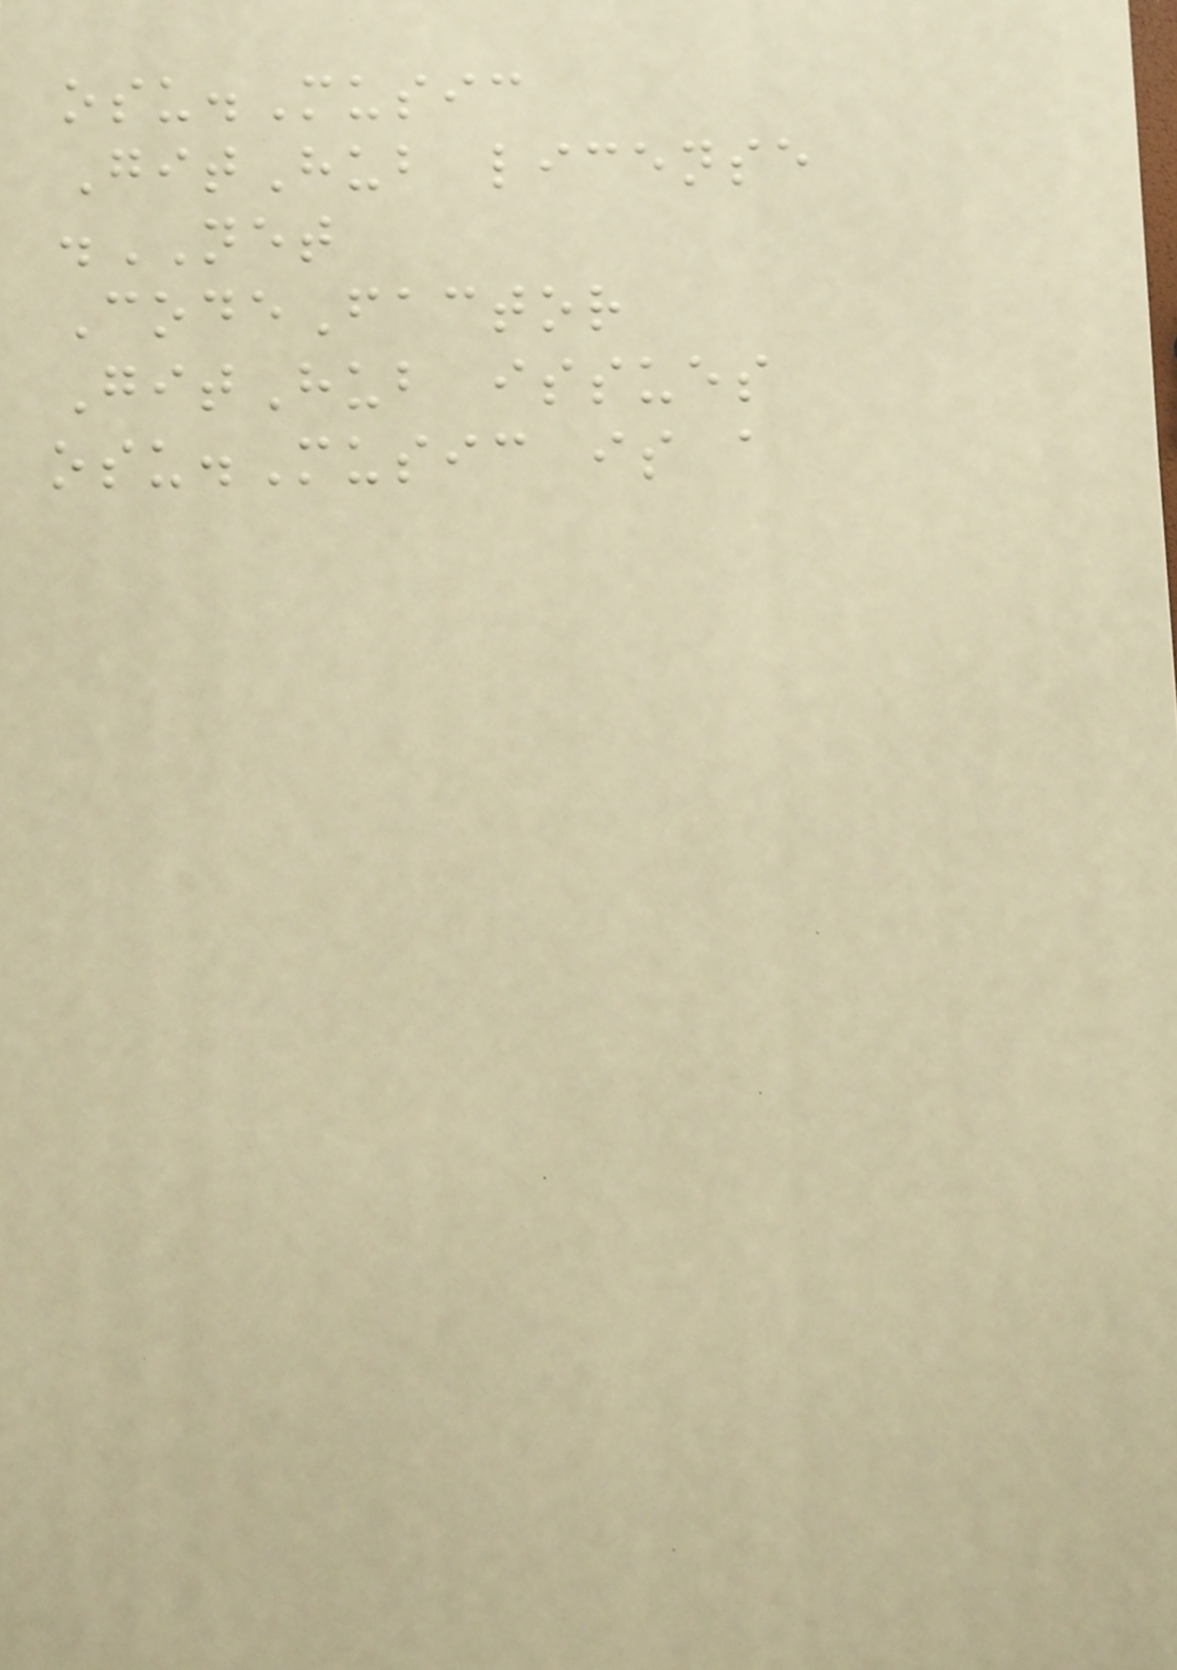osu.Music
GitHub license
.NET
CodeFactor
GitHub issues
osu.Music is a
